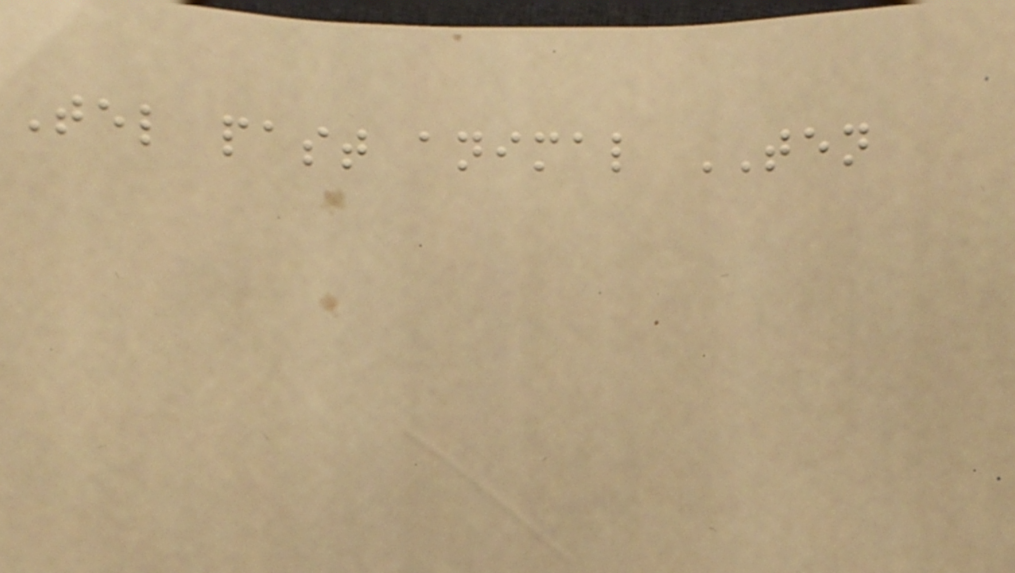Tel past animal TEN
